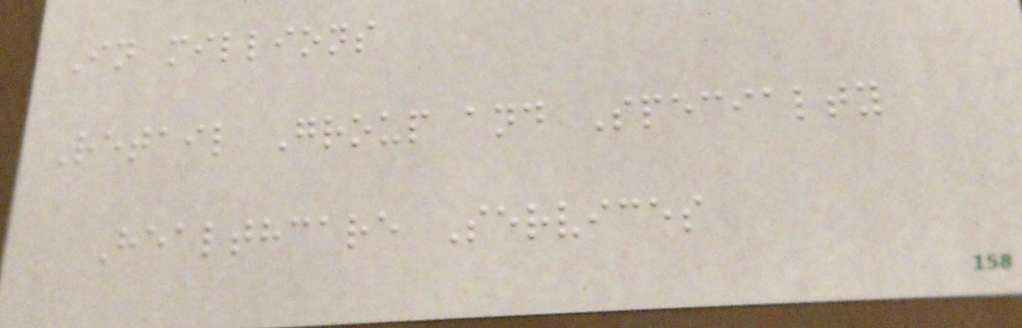In millions
Retail Group and Specialty
Healthcare Services
